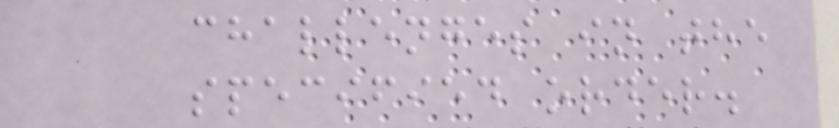challenges in the
specified order.
